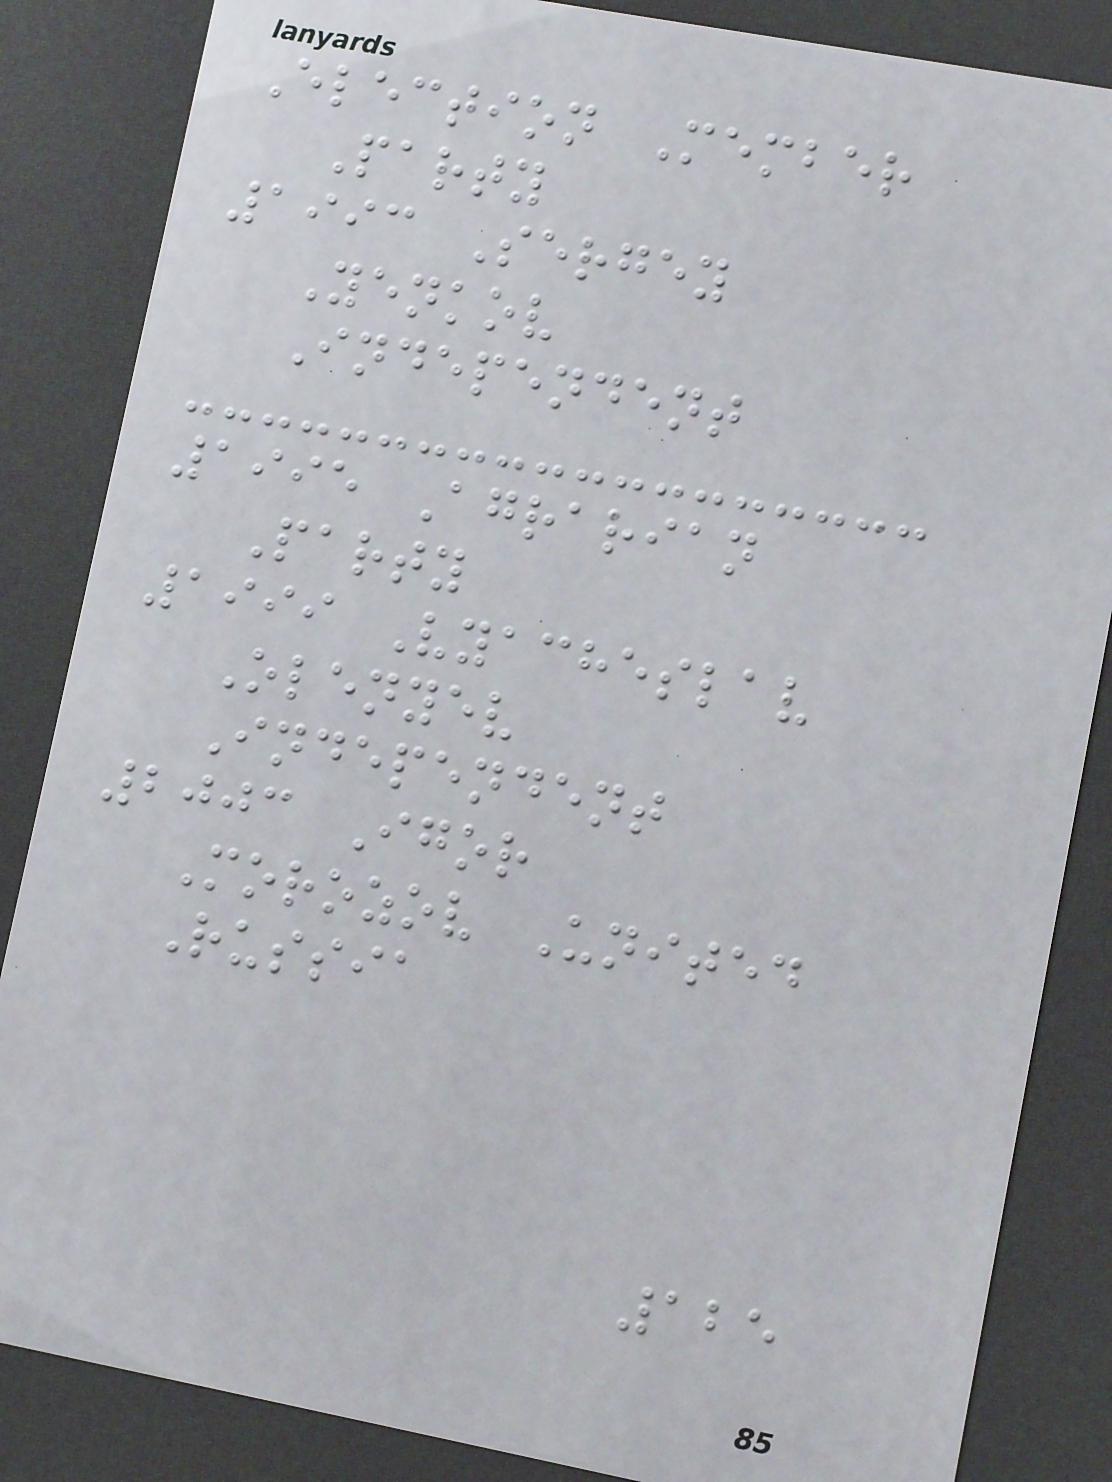Election Member
Party
1993 Sergey
Yenkov
Independent
1995 Agrarian
Party
1999 Vyacheslav
Olenyev
Independent
2003 Igor
Morozov United
Russia
125
